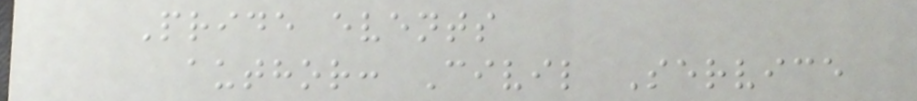Pride events
author: Civil Service
